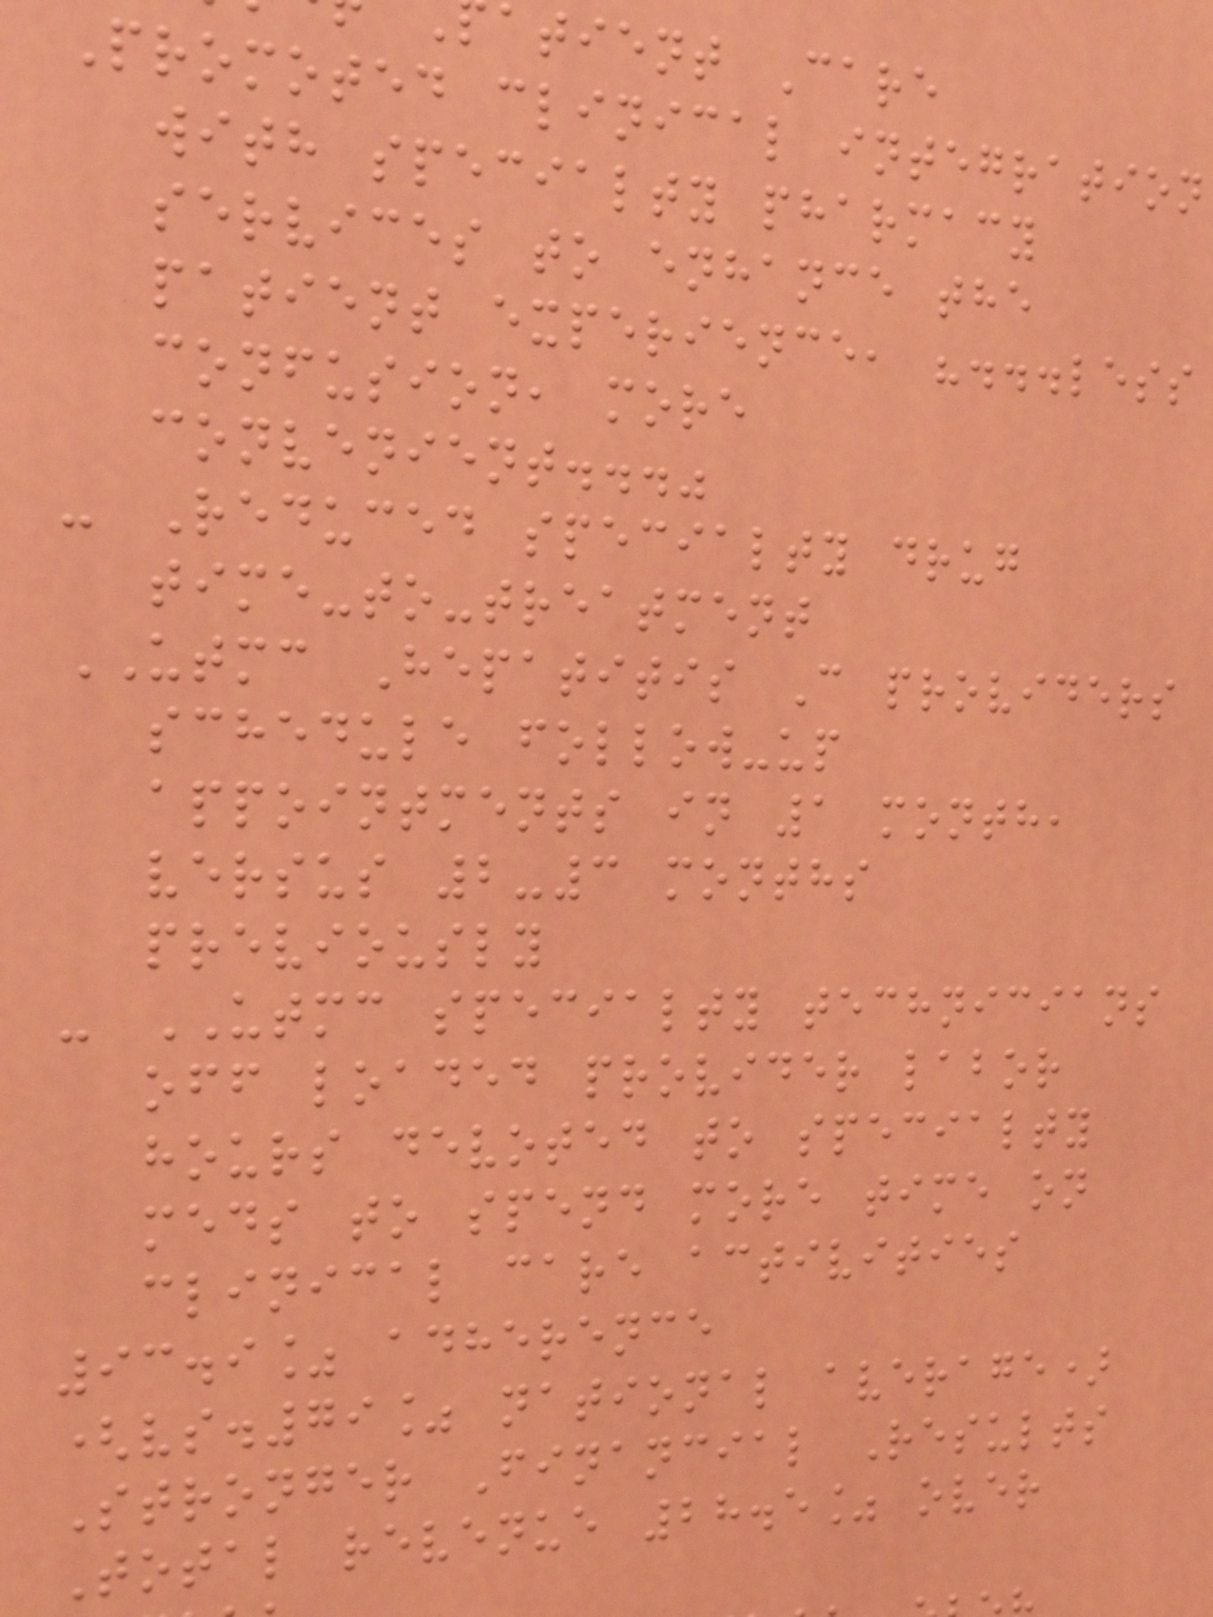atient Care
Promoted clinical integration
with specialty pharmacy
services to enhance the
patient experience, "...less
confusion, more
convenient..."
- Reduced specialty drug
time-to-treatment
UTMC Hepatitis C providers
schedule follow-up
appointments in 1 month,
versus 2-3 months
previously
- UTMC specialty technicians
off loaded provider labor
hours devoted to specialty
meds to spend more time on
clinical care activities
93.9% adherence
(vs.79% national average)
Stronger Financial Results
Total revenue 28.5% over
